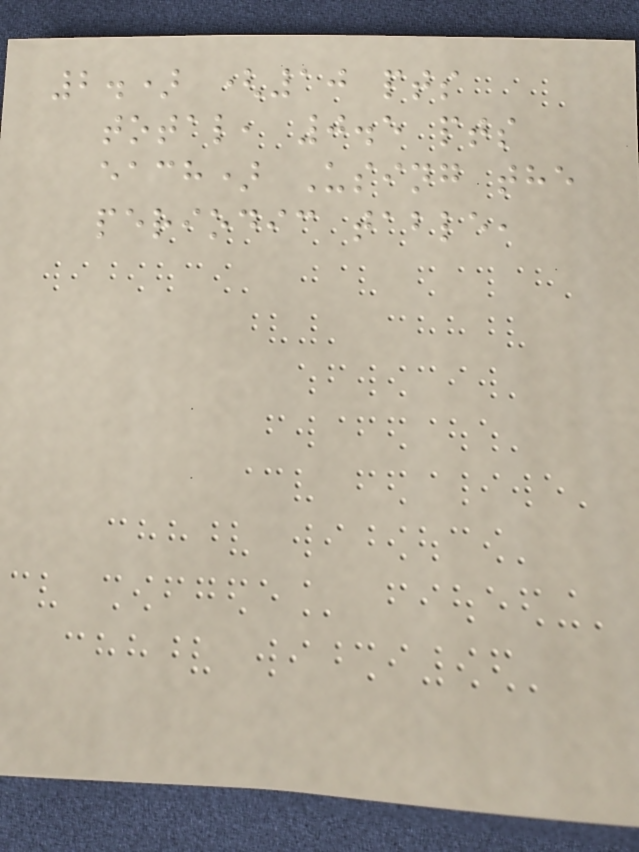2.) (10 pts
total, 0.5 pts
each) Using the
periodic table,
